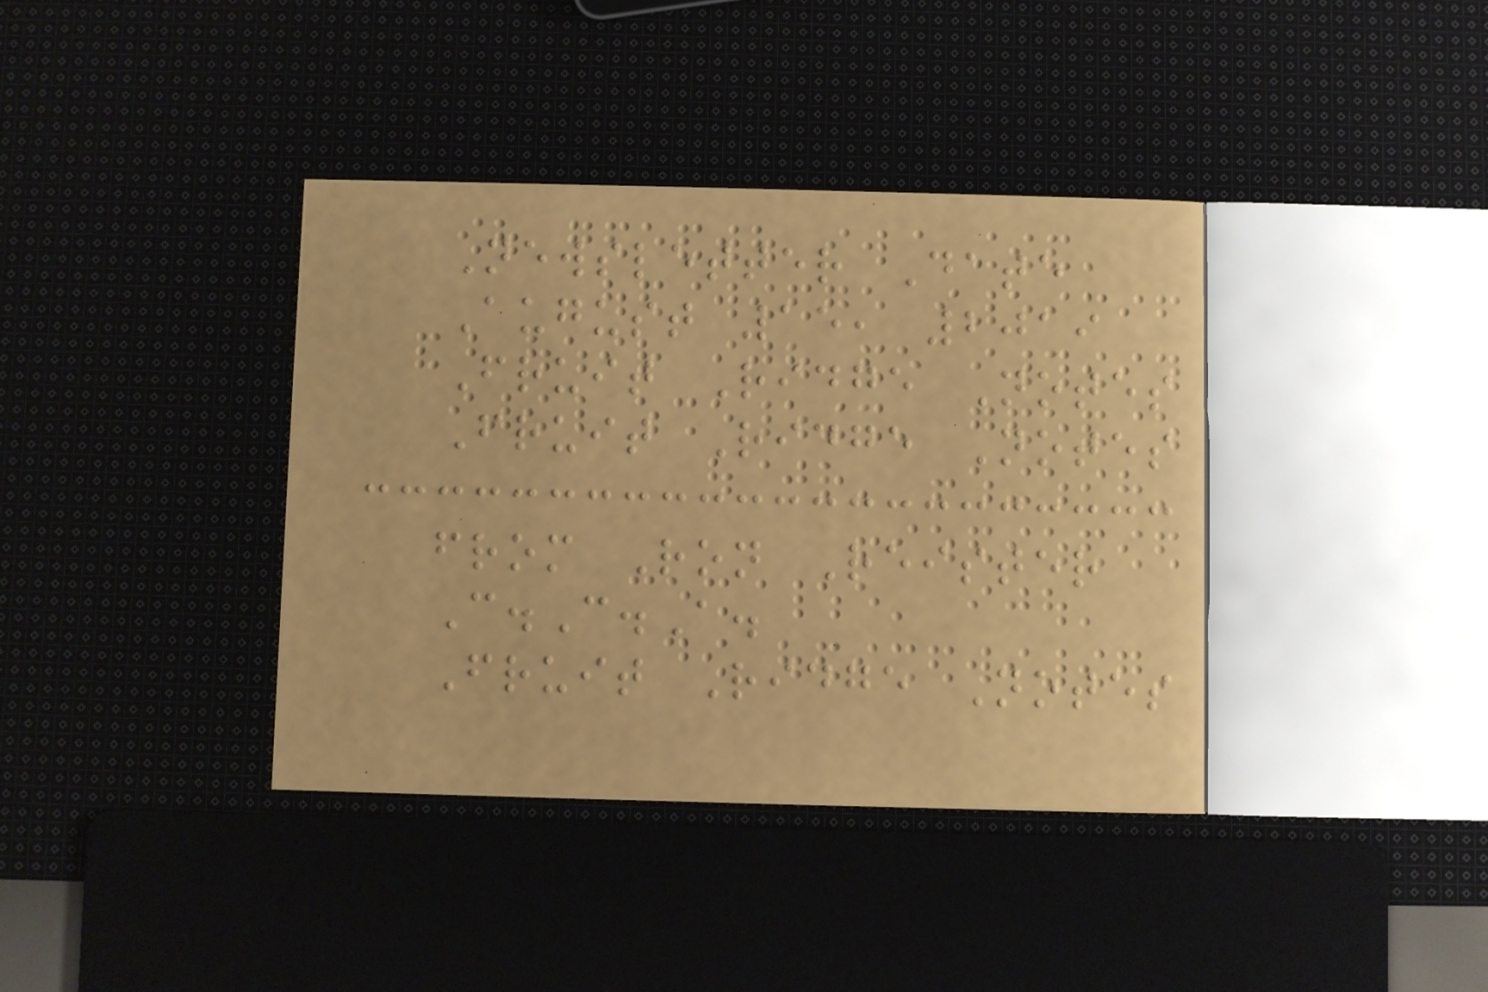Newsletter Date
August 15, 2019
Fruit Ridge Notes
Fruit Ridge Notes
from Ron Reister
C.C.A.
Fruit Ridge Notes
